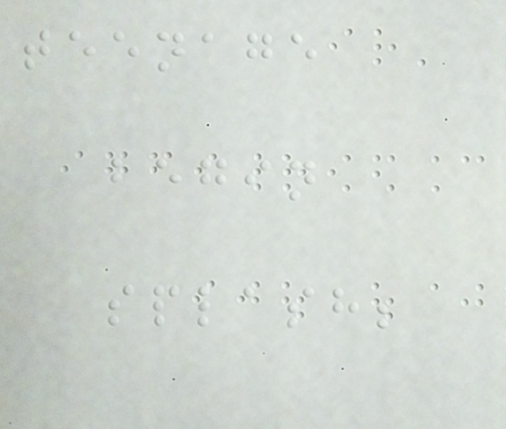teenage
begin
splash;
